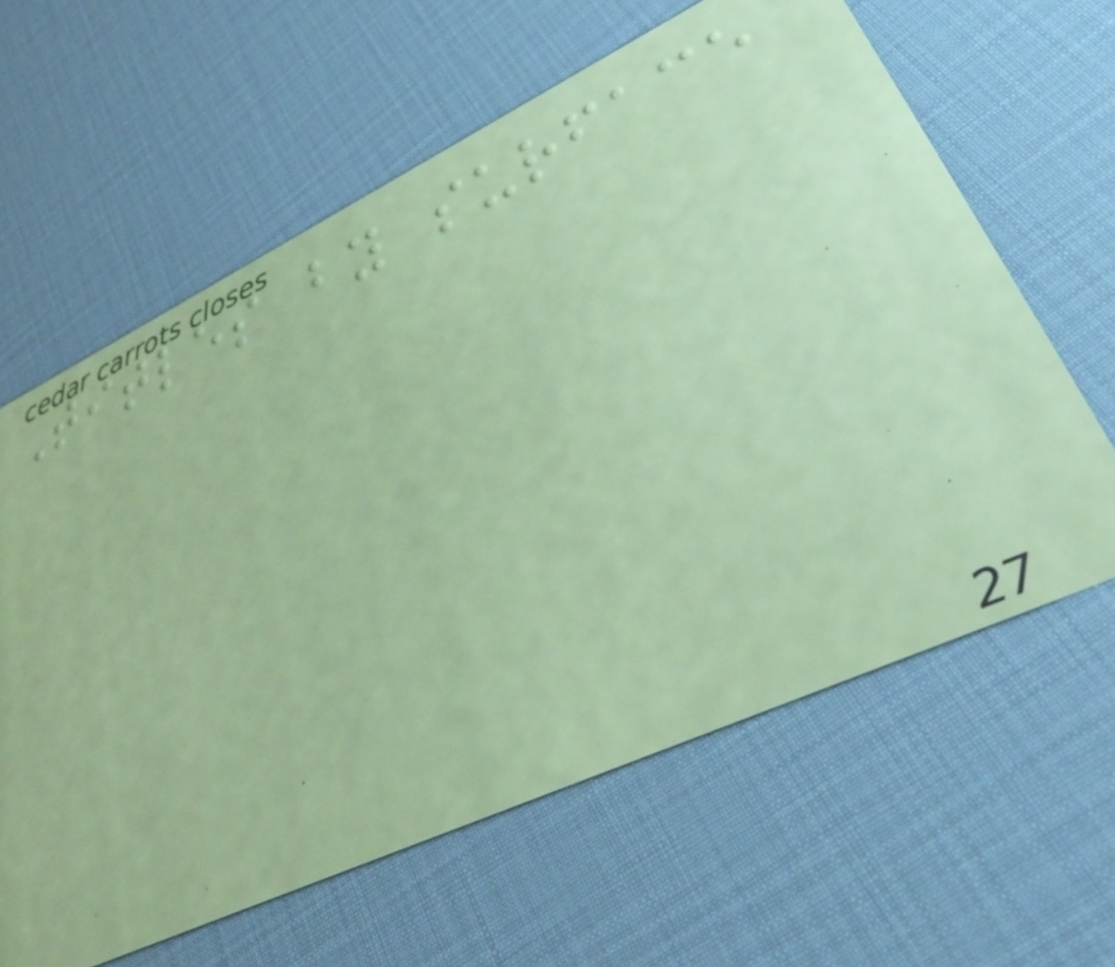Titles by surface
